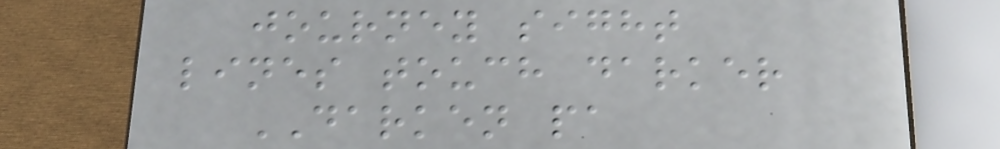journey sight
lines touch darker
DARKEN pa
